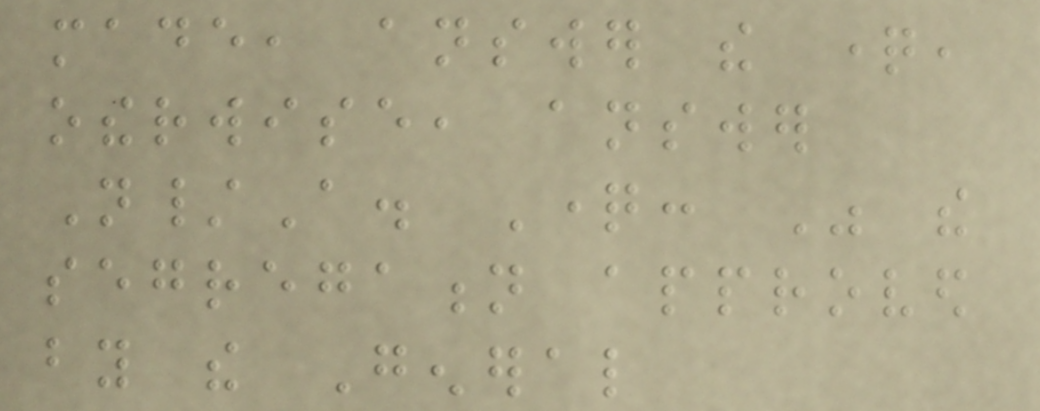made, answer the question,
otherwise, answer
N/A. Question: Was the
segregation approved
by the General
